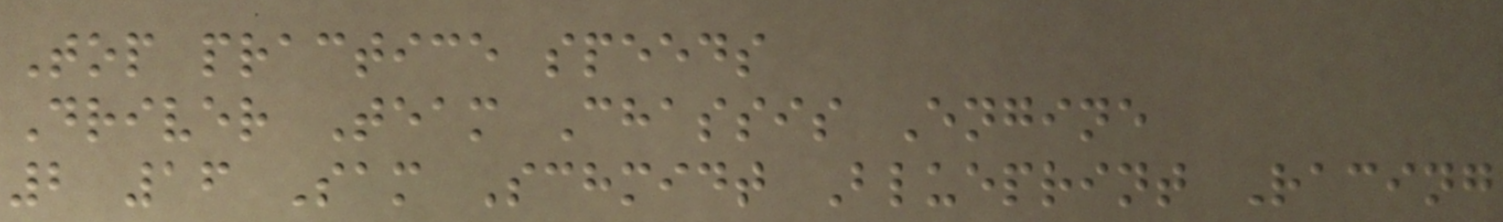Top practice speeds
Driver Team Chassis Engine
2 16 Sam Schmidt Blueprint Racing
